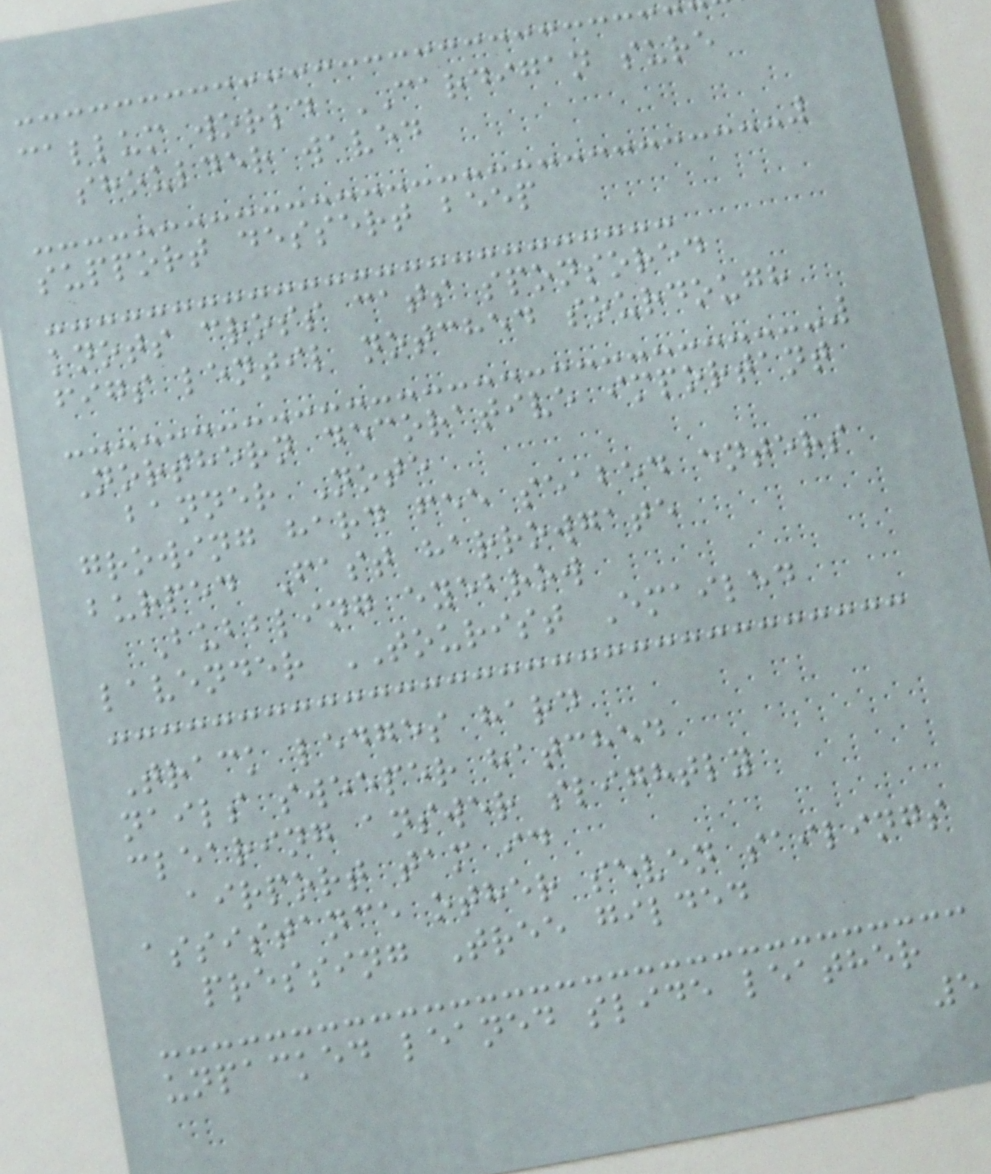callum world CARDIGAN sure
shoulder waved
support dessert beep
knots cross cats sponsored
figs lentil notched sourdough
Northern decorative important
banner Note
growing hard fee seabed enters
burped Fast harrowgate
Bubbling eyebrow
lavender TOURIST Emailed
Track ledges hard
nails sweeper hatched
clearing answer slightly
airport tam id
assistance other seven sailings
pressing Tree gilded
unpacked leaned slide leather
5
